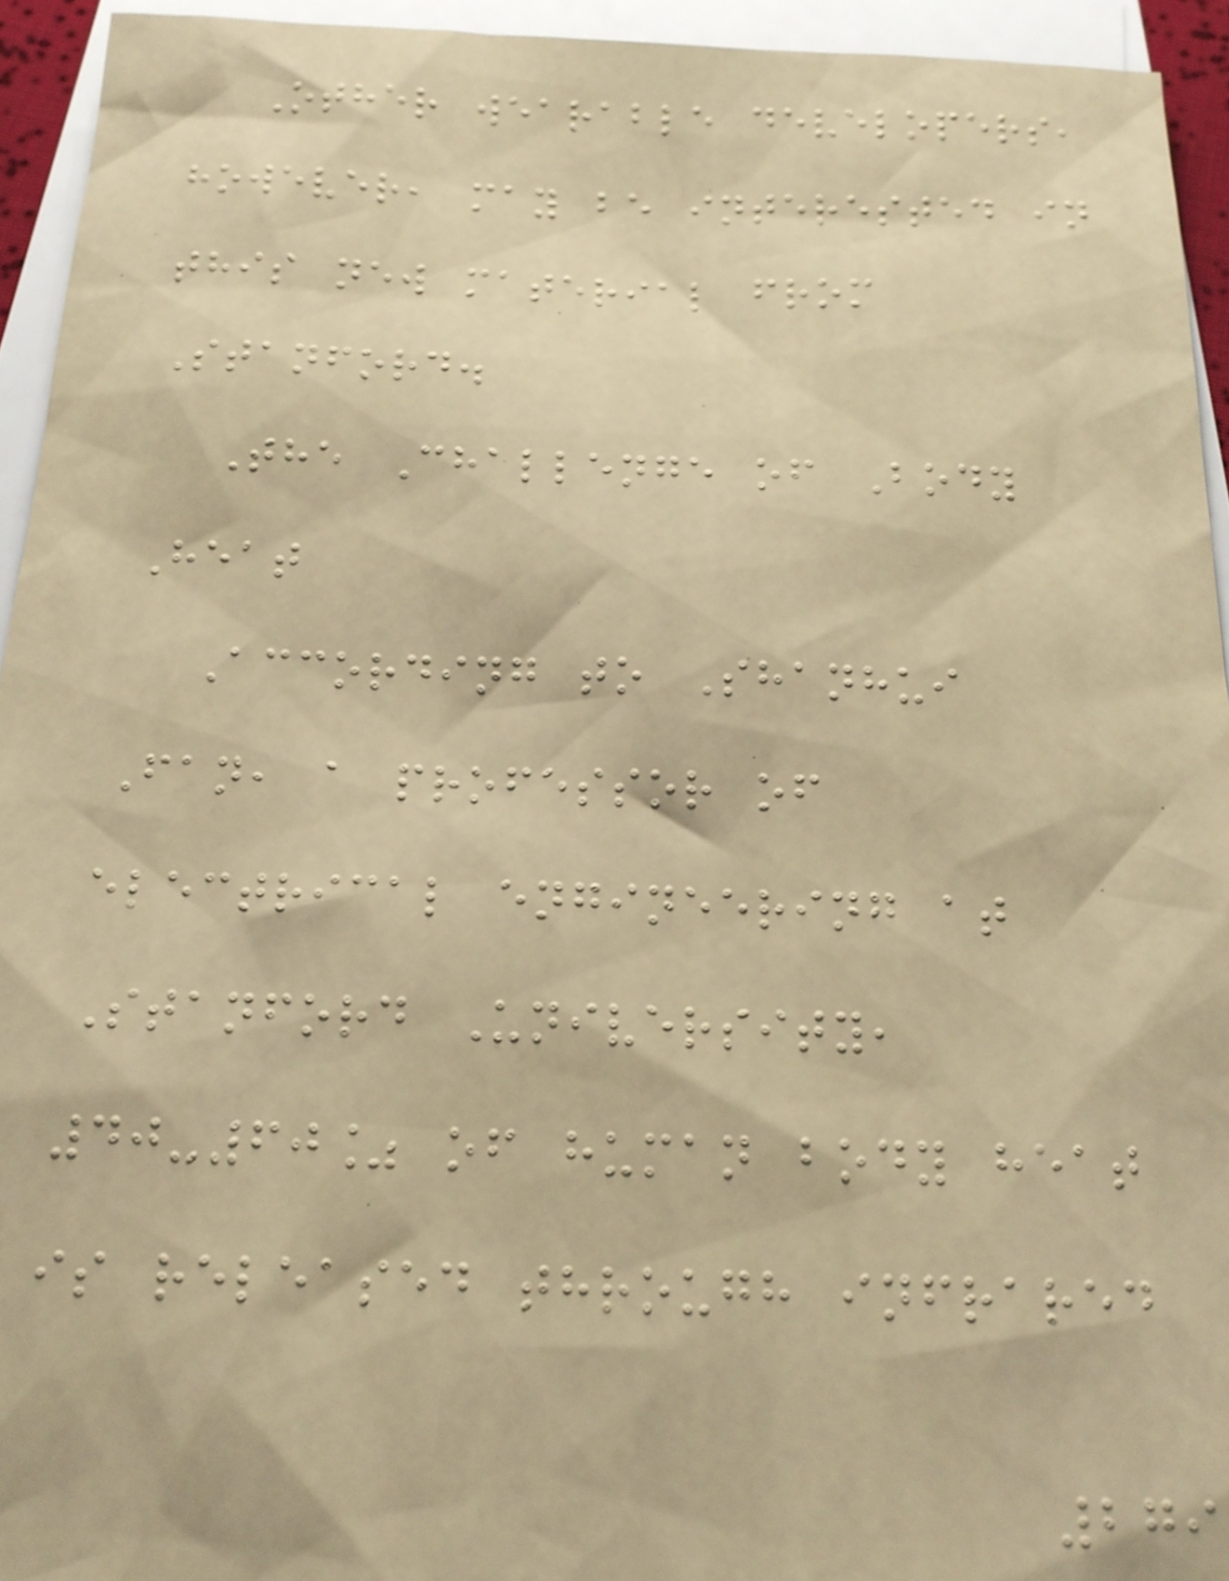Other wearable developers,
however, may be interested in
this new material from
Stanford.
The Challenge of Body
Heat
According to Shanhui
Fan, a professor of
electrical engineering at
Stanford University,
40-60% of human body heat
is released through infrared
279
